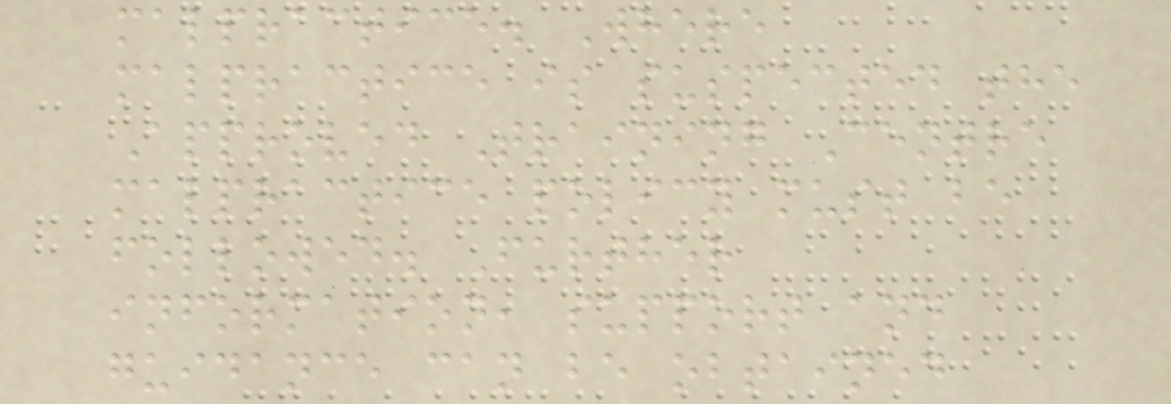malpractice. Where
malpractice is suspected the
Approved Training Centre
malpractice policy must be
followed. Further
information, support and
guidance can be obtained
